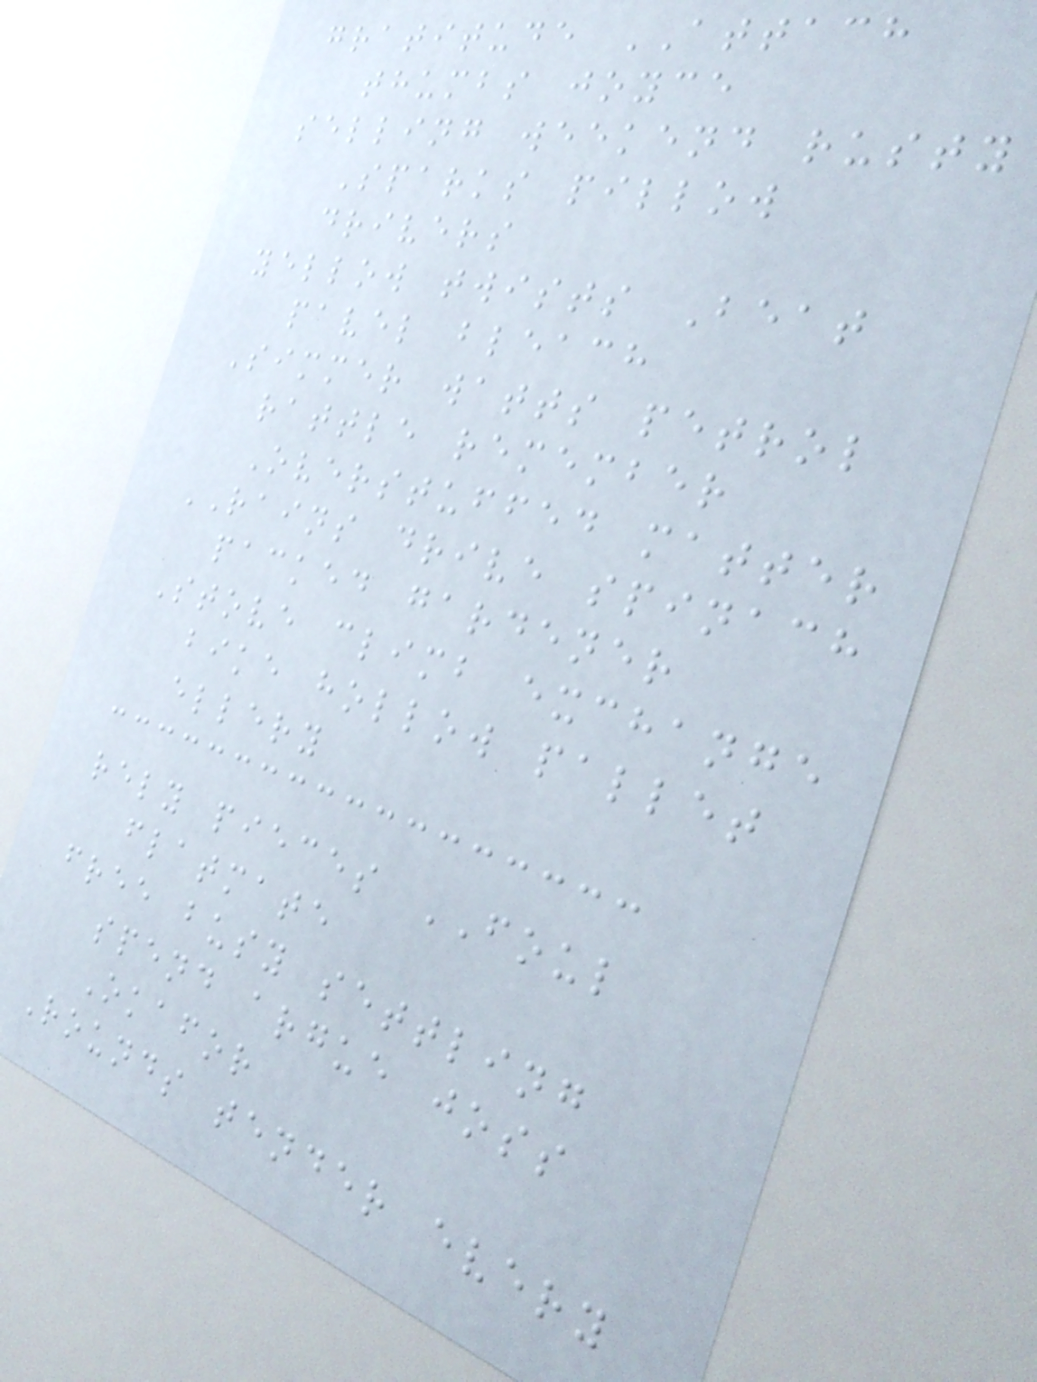gratitude ATTACH
thumbs joyce
selling weekend rusty
Sparks pillow
drivers
yellow twists Beat
pavel bleach
Simmer watts petrol
rattle remember
Overstuffed matter
RAINS drive spinach
packed gardener
Stove climb exchange
bike hollow pallet
ellery
rely pieces FOUL
flatmate
free busy settling
spend argue joss
Okafor
Rounds tender every
